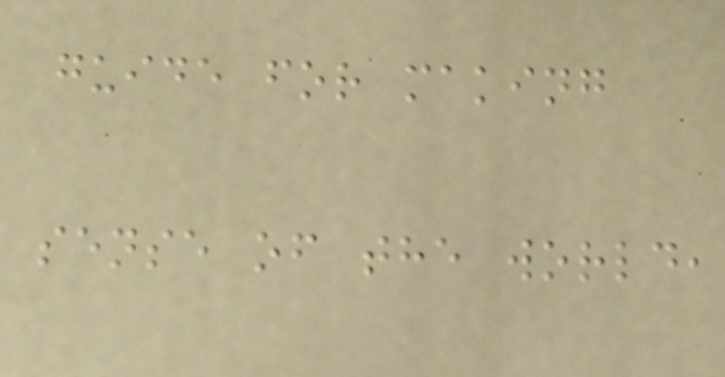guide for making
sense of the world,
